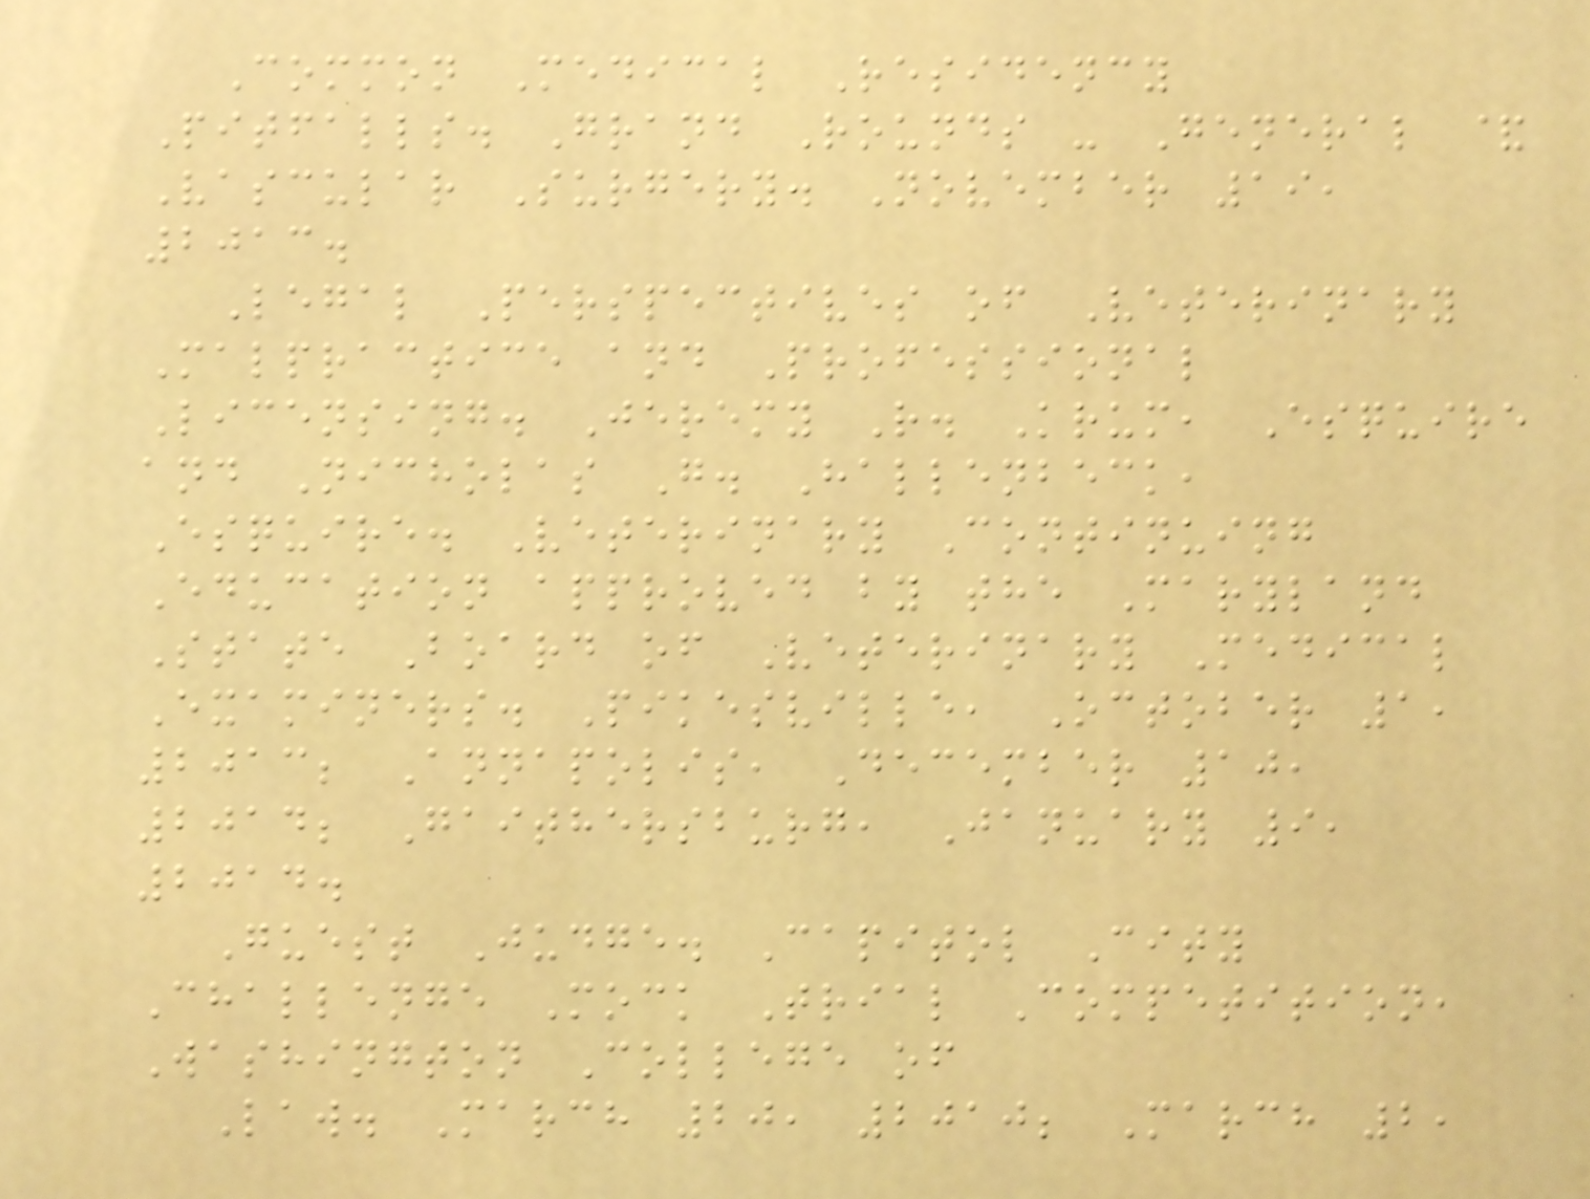Common Medical Residency
Pitfalls. Grand Rounds - General &
Vascular Surgery. November 19,
2013.
Legal Perspectives of Veterinary
Malpractice and Professional
Licensing. Jeremy R. Krum, Esquire
and Nicholas G. Hallenbeck,
Esquire. Veterinary Continuing
Education approved by the Maryland
State Board of Veterinary Medical
Examiners. Pikesville, October 1,
2013; Annapolis, December 10,
2014; Gaithersburg, January 9,
2014.
Guest Judge. Capitol City
Challenge Mock Trial Competition,
Washington College of
Law. March 20, 2010; March 2,
